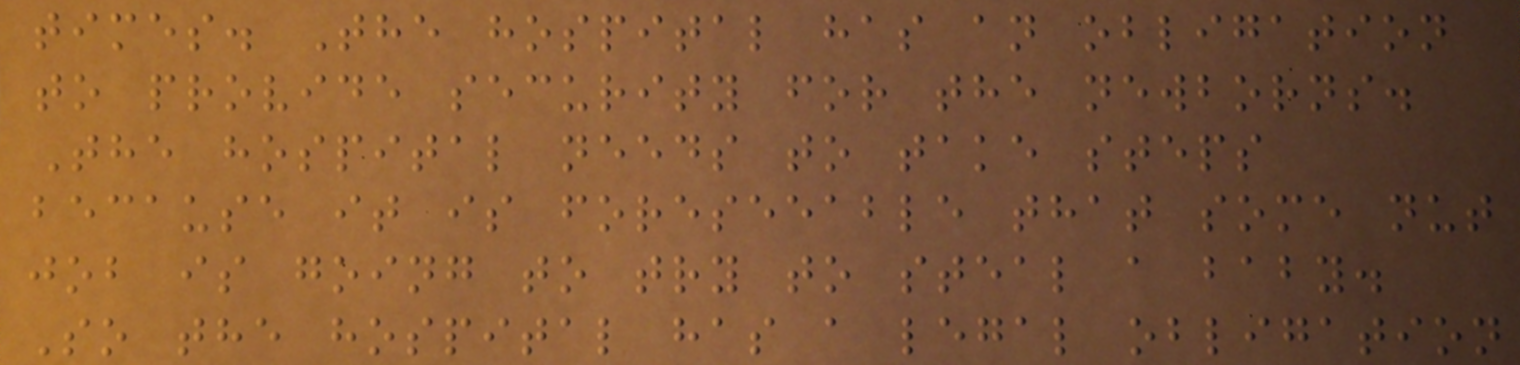times. The hospital has an obligation
to provide security for the newborns.
The hospital needs to take steps
because it is foreseeable that some nut
job is going to try to steal a baby.
So the hospital has a legal obligation
